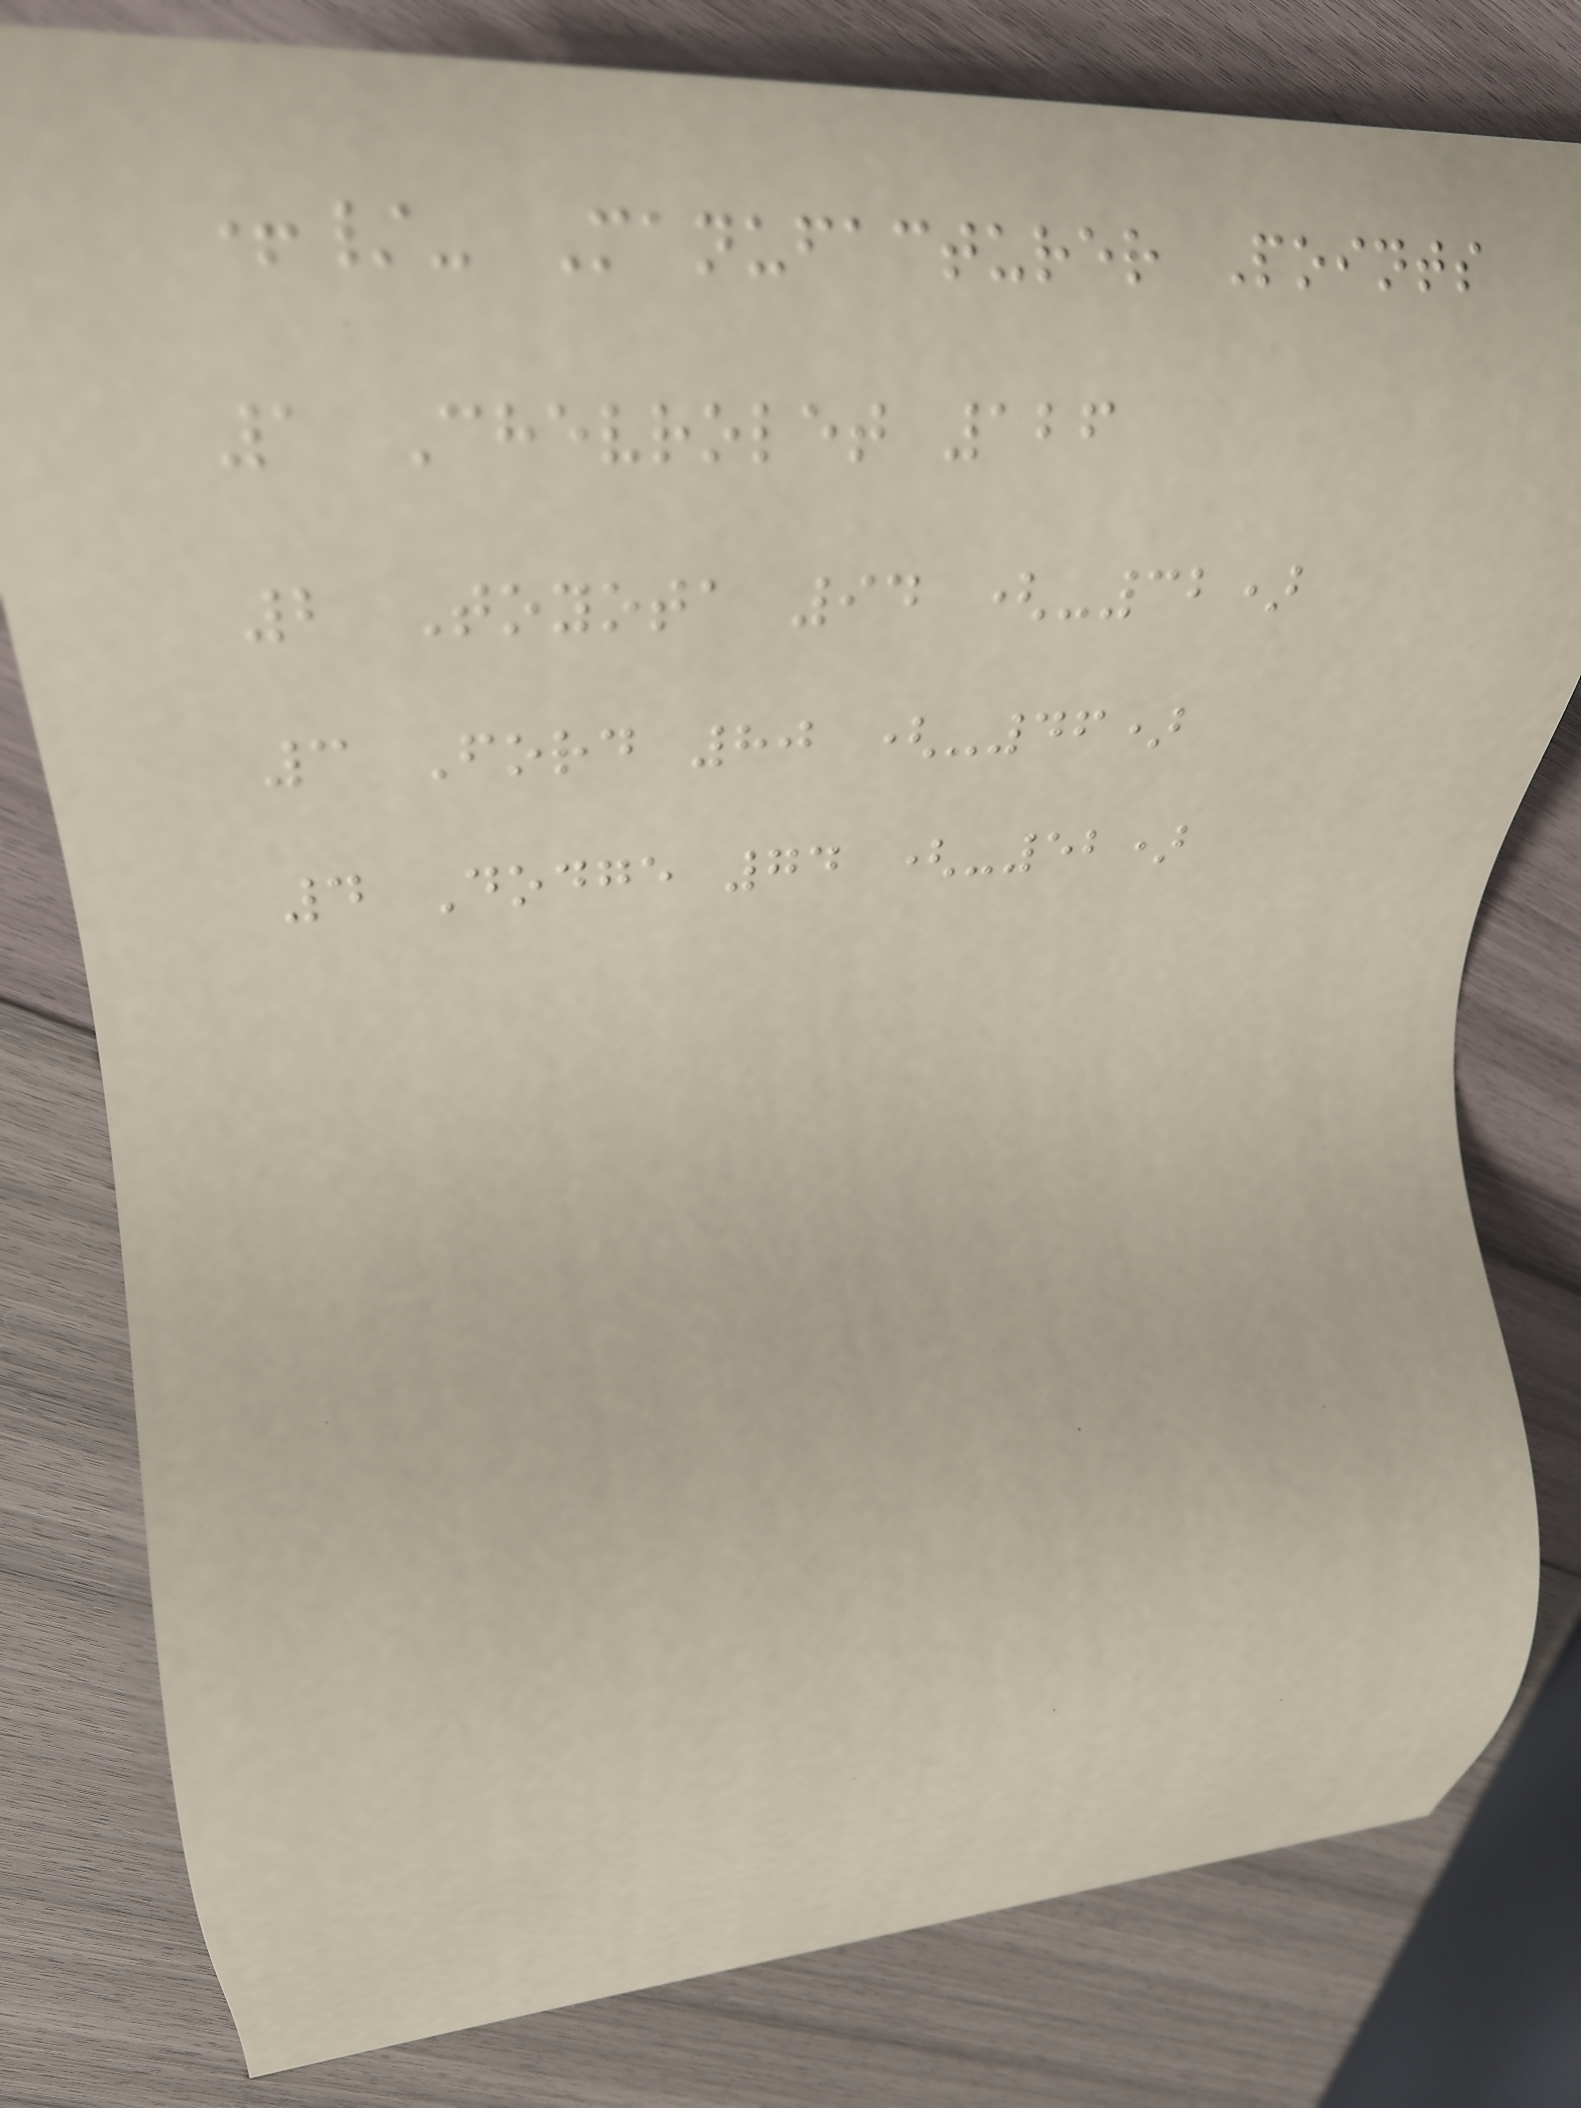+/- Manufacturer Points
1 Chevrolet 126
2 Toyota 94 (-32)
3 Ford 80 (-46)
4 Dodge 74 (-52)
